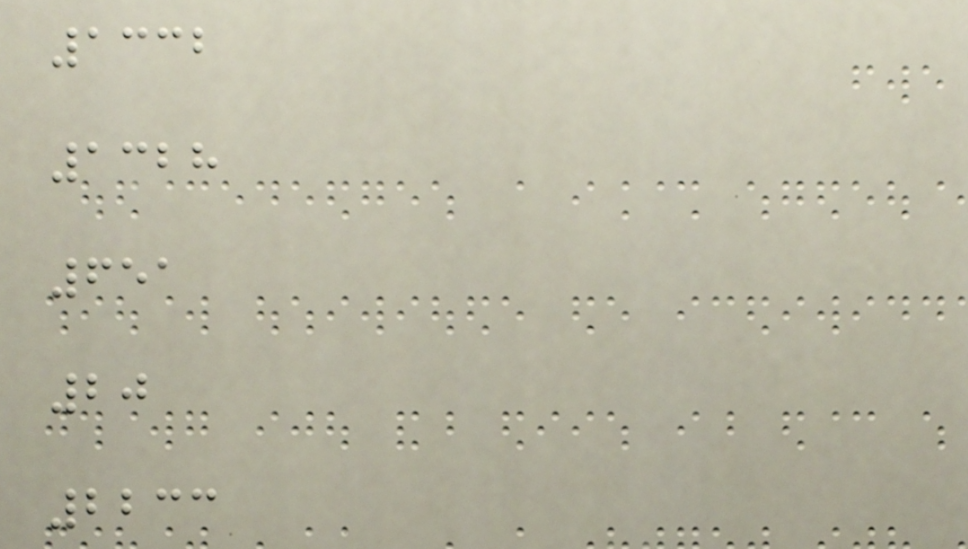1332
1328
651
20
2233
